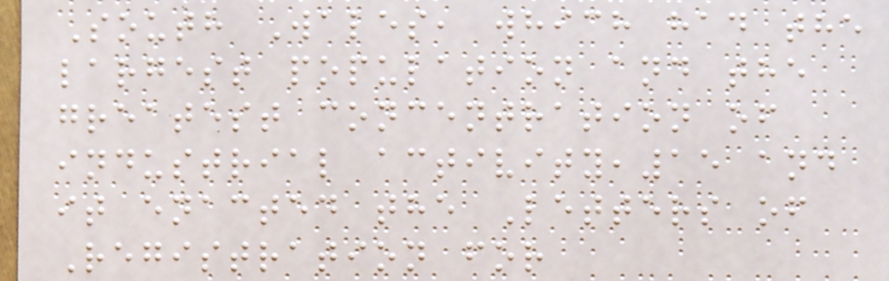South Wales, which had the
largest population and the
greatest concentration of
industrial activity,15 and
it enacted the Letters of
Registration for
